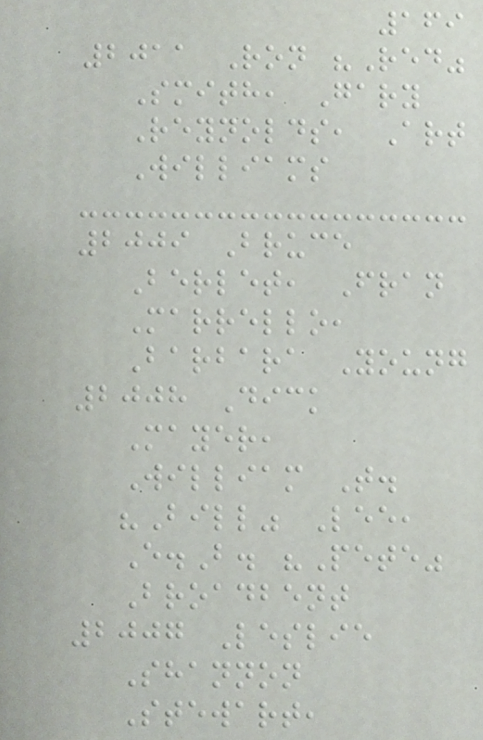169
2011 Ron "Red"
Smith, Gary
Reynolds, Art
Williams
2009 Bruce
Berlet, Fran
Marrello,
Barbara Young
2008 Dick
Mayer,
William T.
"Bill" Lee,
E.B. "Pete"
Broadbent
2007 Leslie
Shannon
Stewart,
